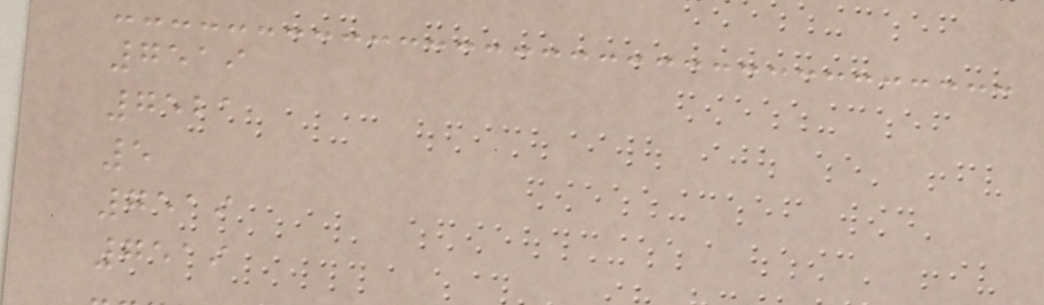7519
7521
5
7519
7519
